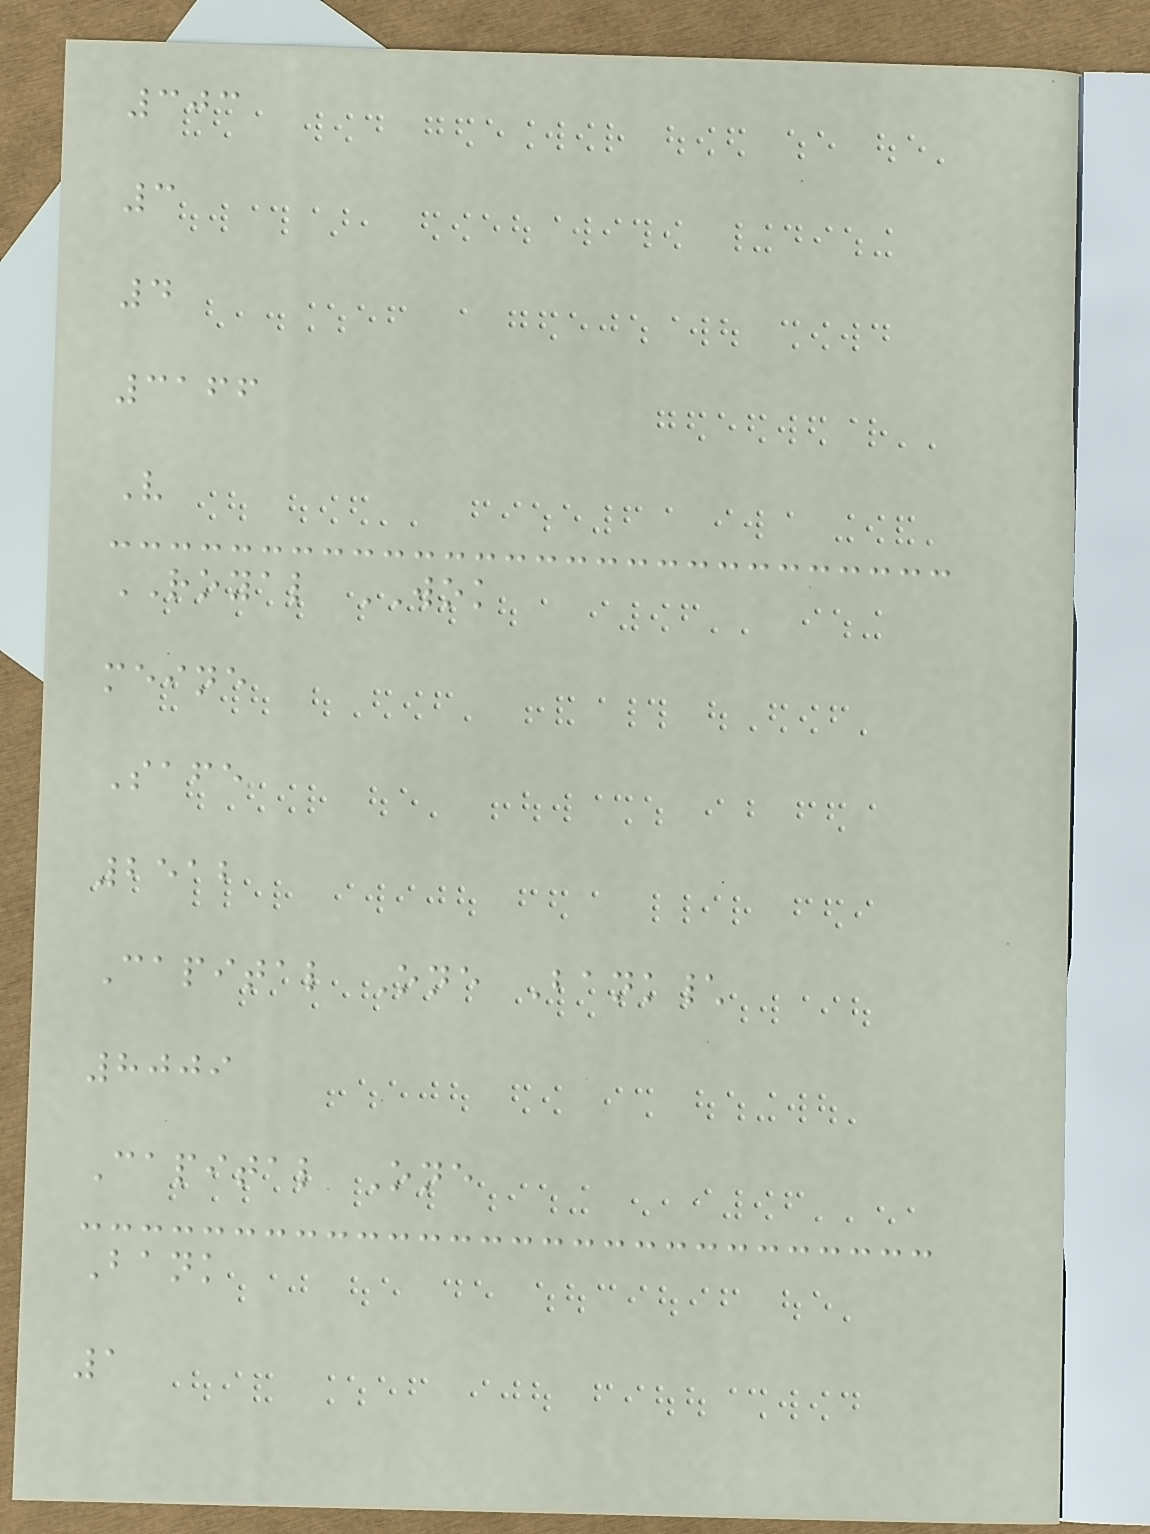303
3
4
3166
V
ROYAL WOK
meine
Safe
2512
Capital One Bank\
8009
Capital One
Bank
1
